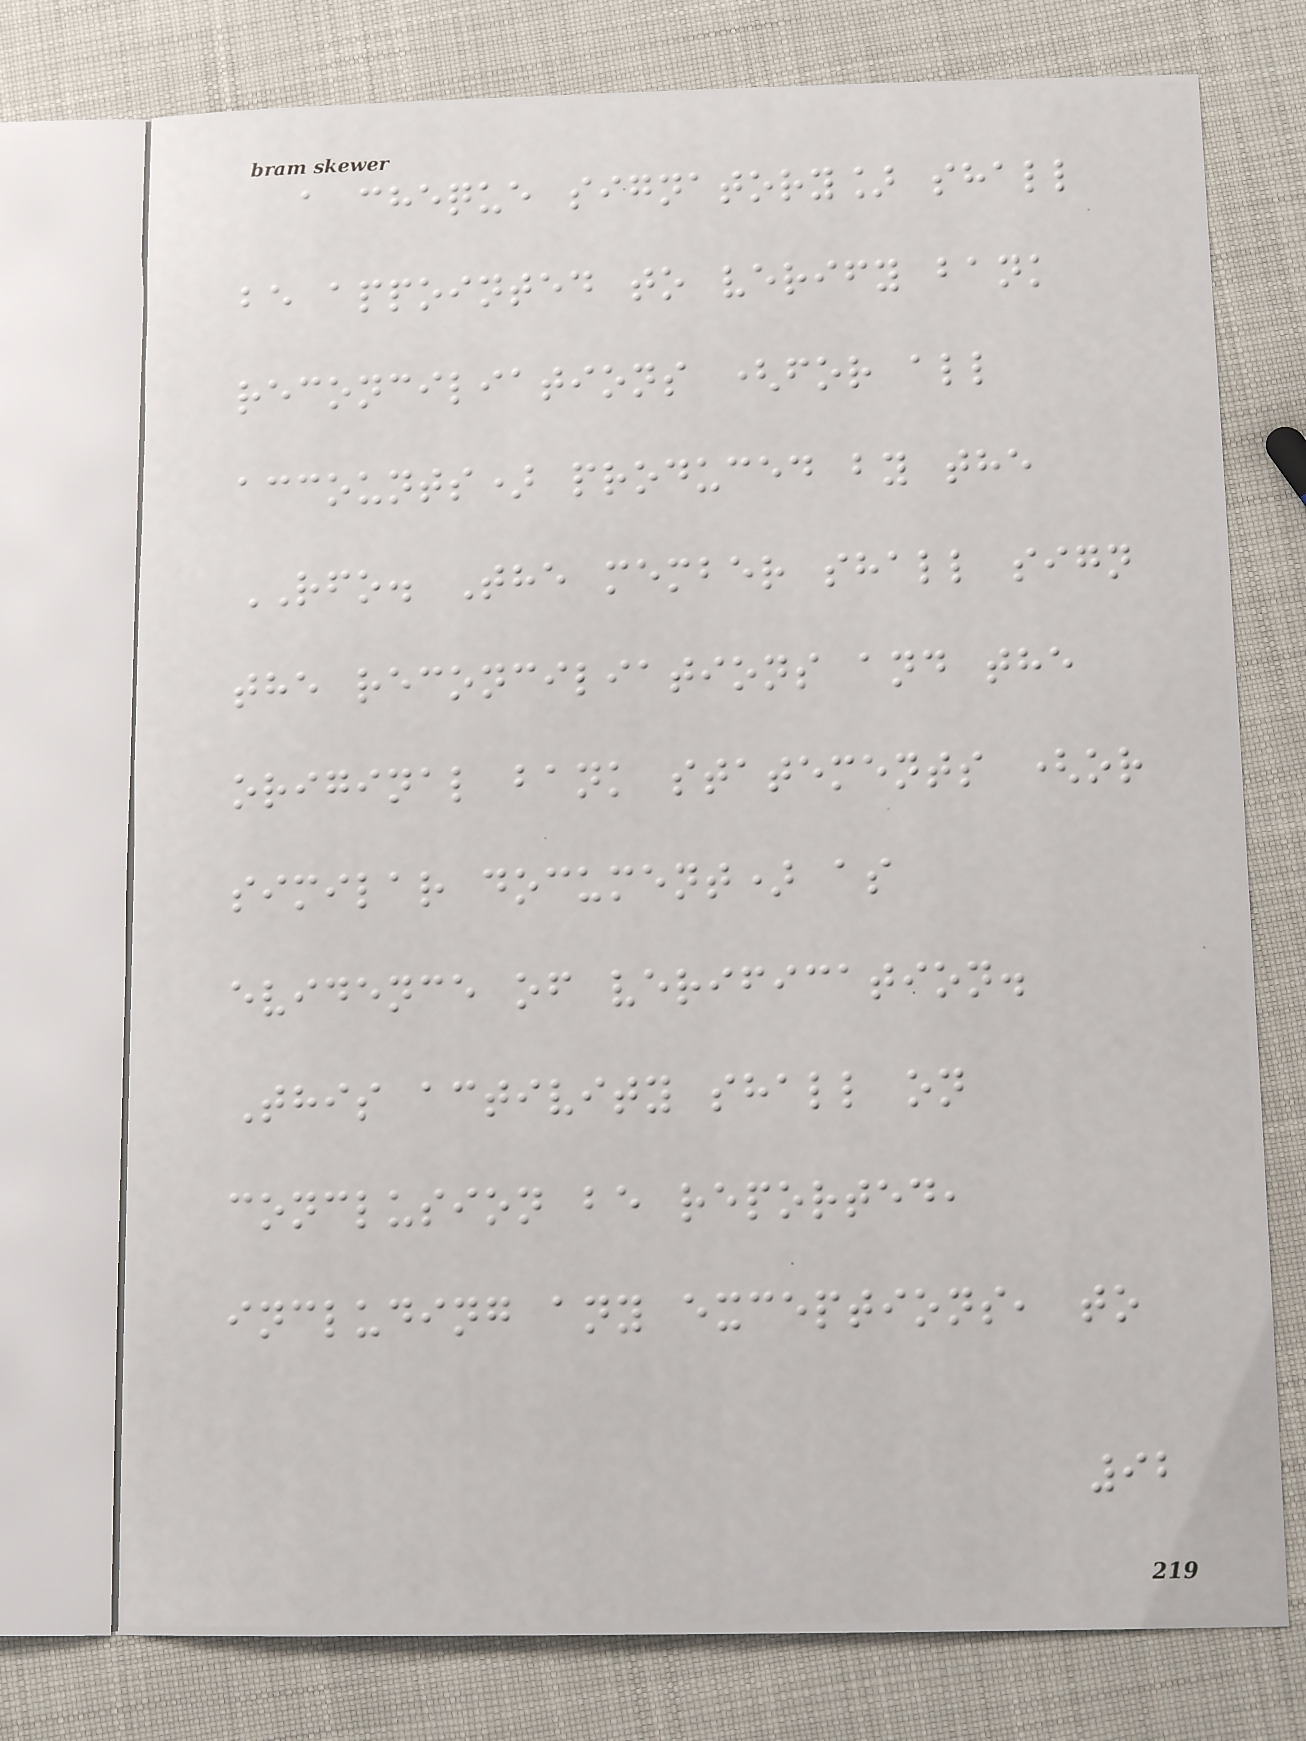a cheque signatory] shall
be appointed to verify bank
reconciliations (for all
accounts) produced by the
RFO. The member shall sign
the reconciliations and the
original bank statements (or
similar document) as
evidence of verification.
This activity shall on
conclusion be reported,
including any exceptions, to
92
